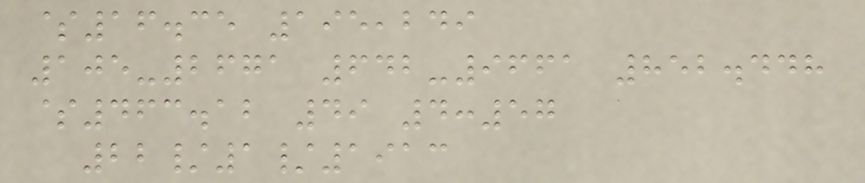$16.35 195,249
105-2671 642-9661 852.448
$463.12 49 4:57
22/1/1913
